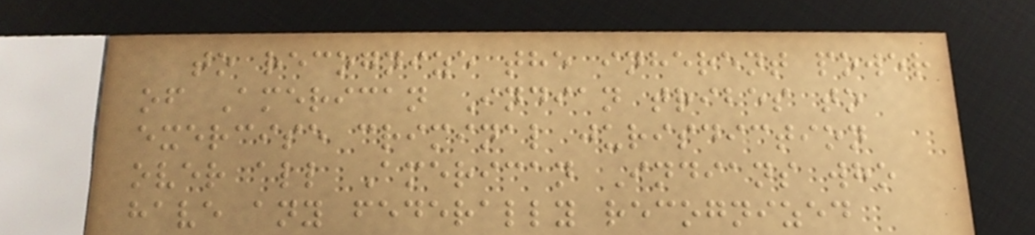to recognize the inherent power
of American Indian tribes to
exercise criminal jurisdiction
over all American Indians who
have any federally recognized
